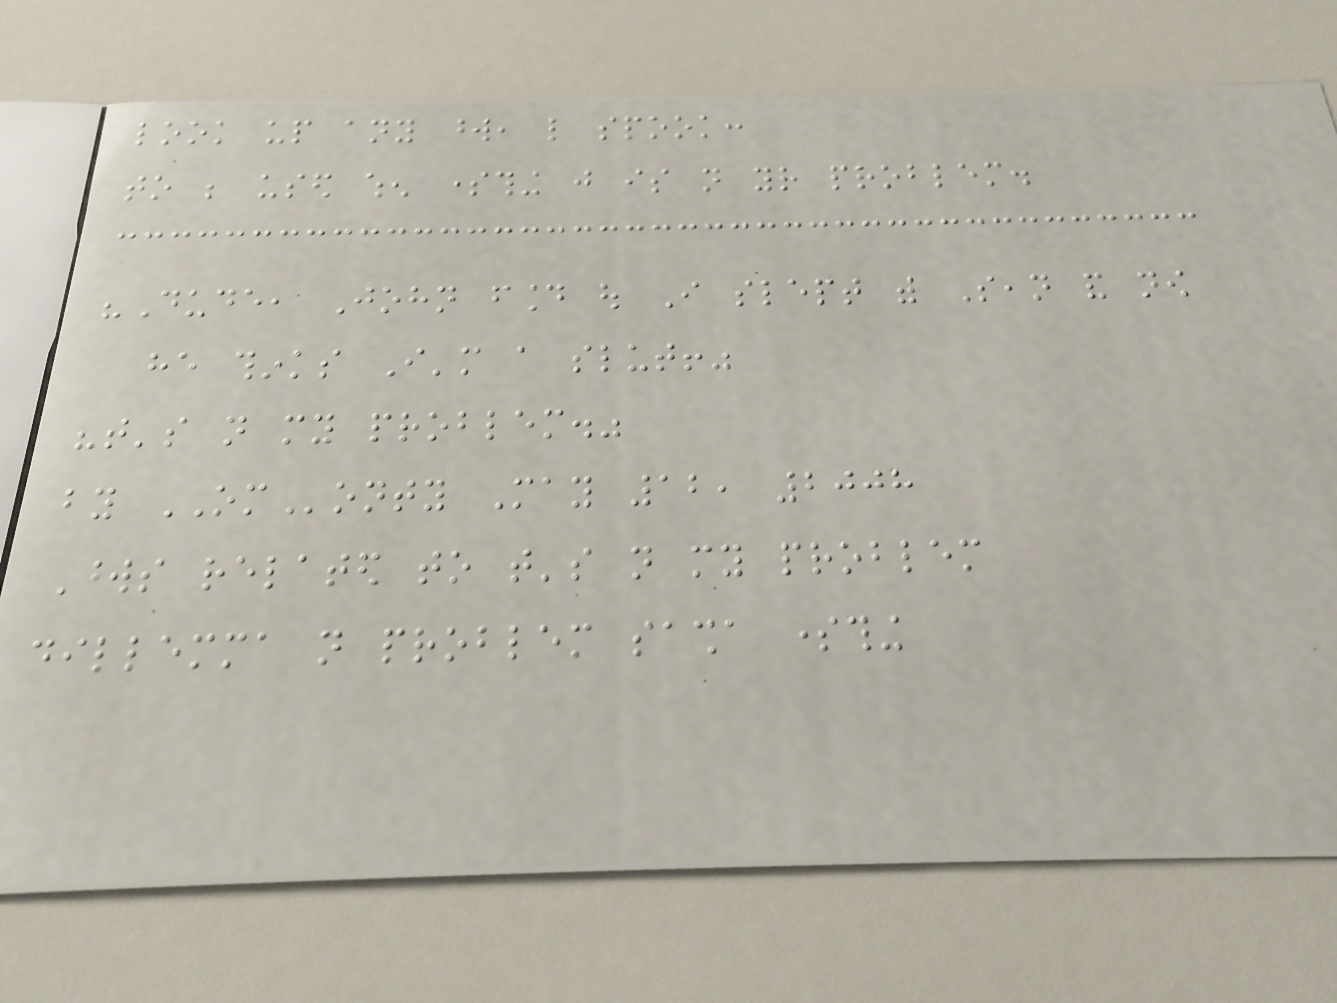look up any word, like spook:
to be used when something just is not your problem.
"Dude, John found out I slept with Sean and now
he thinks I'm a slut!"
"that's not my problem."
by OMonty May 12, 2008
Words related to that's not my problem
dillemma not problem sasha something
